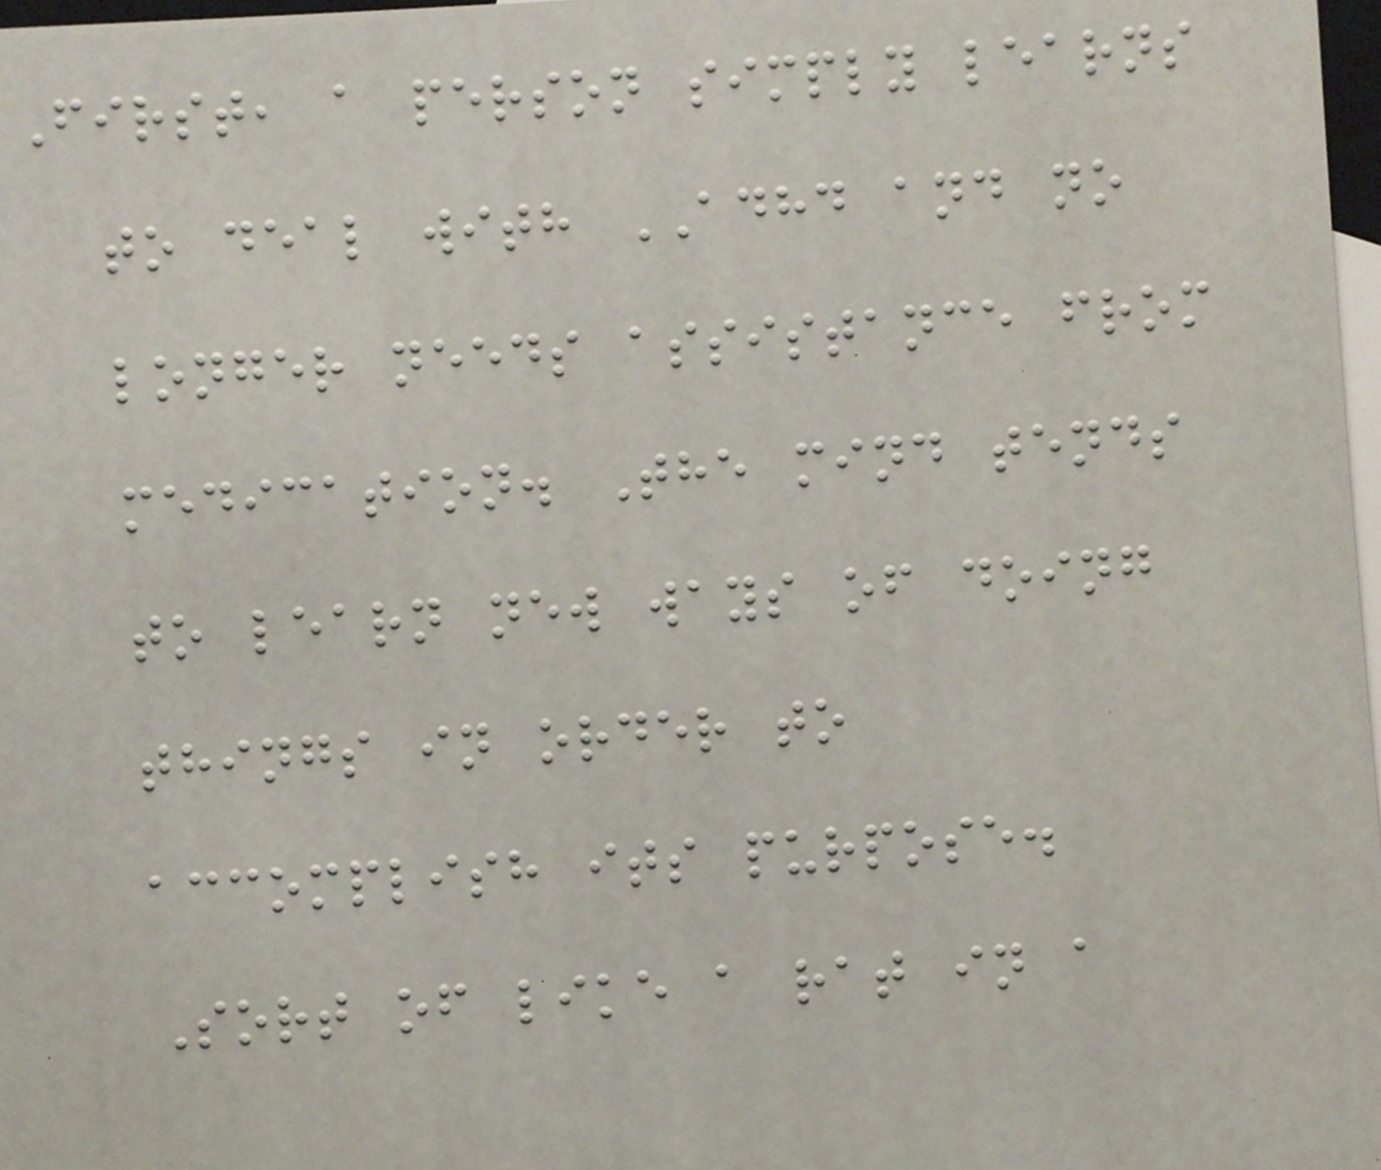First, a person simply learns
to deal with ADHD and no
longer needs assistance from
medication. The mind tends
to learn new ways of doing
things in order to
accomplish its purpose.
Sort of like a rat in a
